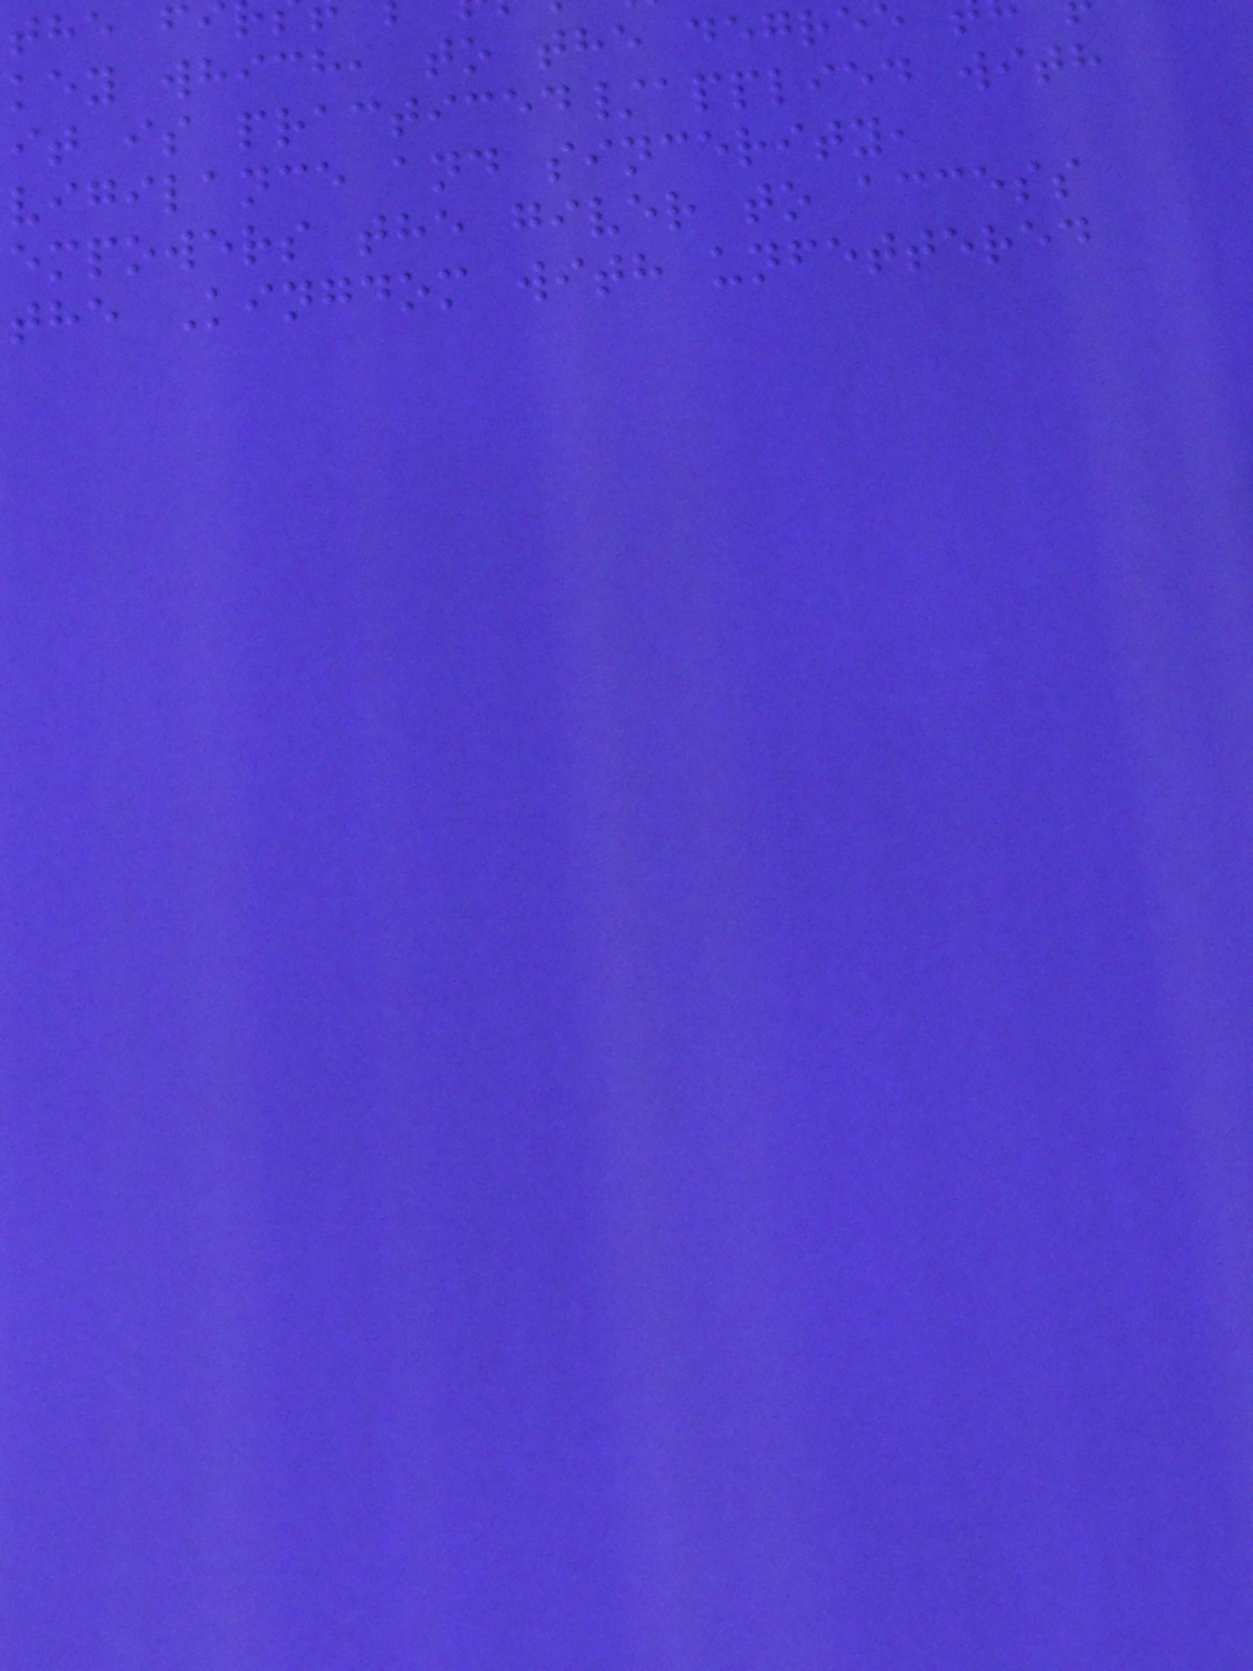key which, to the degree
it is practiced/applied with
vigilance and sincerity,
empowers the giver to access
the Kingdom with unfettered
